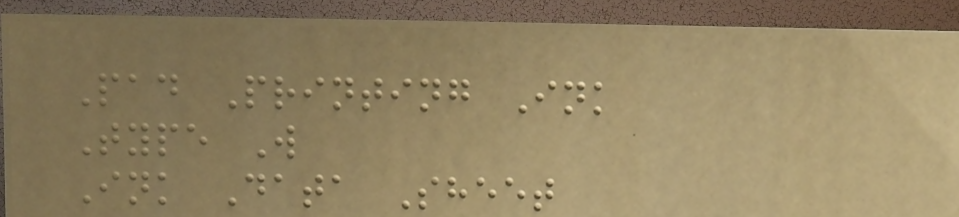Pad Printing Ink
Type W
Ink Data Sheet
